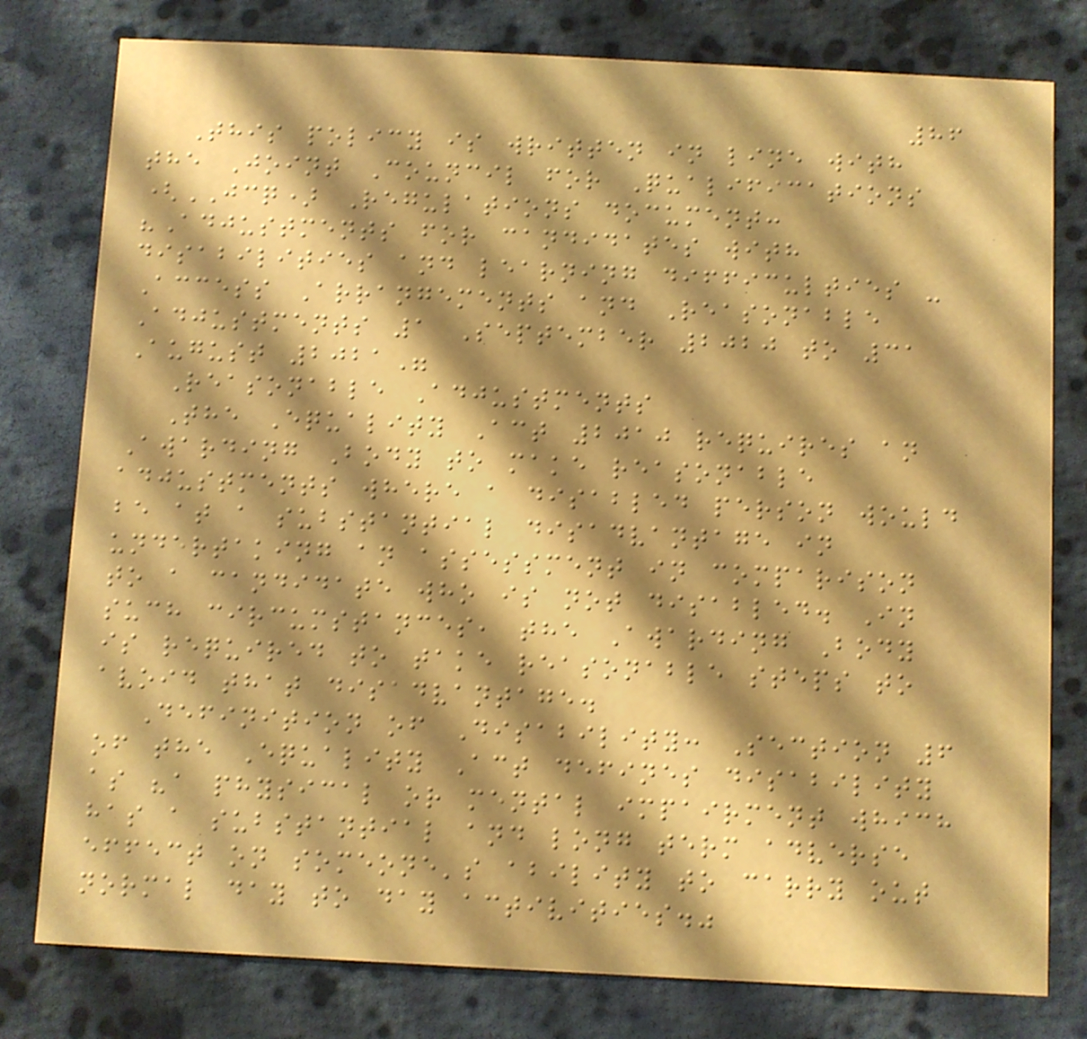86
This policy is written in line with
the Joint Council for Qualifications
(JCQ) Regulations document:
"Adjustments for candidates with
disabilities and learning difficulties -
Access Arrangements and Reasonable
Adjustments 1 September 2020 to 31
August 2021"
Reasonable Adjustments
The Equality Act 2010 requires an
Awarding Body to make reasonable
adjustments where a disabled person would
be at a substantial disadvantage in
undertaking an assessment in comparison
to a candidate who is not disabled. In
such circumstances, the Awarding Body
is required to take reasonable steps to
avoid that disadvantage.
Definition of Disability: Section 6
of the Equality Act defines disability
as "a physical or mental impairment which
has a substantial and long term adverse
effect on someone's ability to carry out
normal day to day activities."
